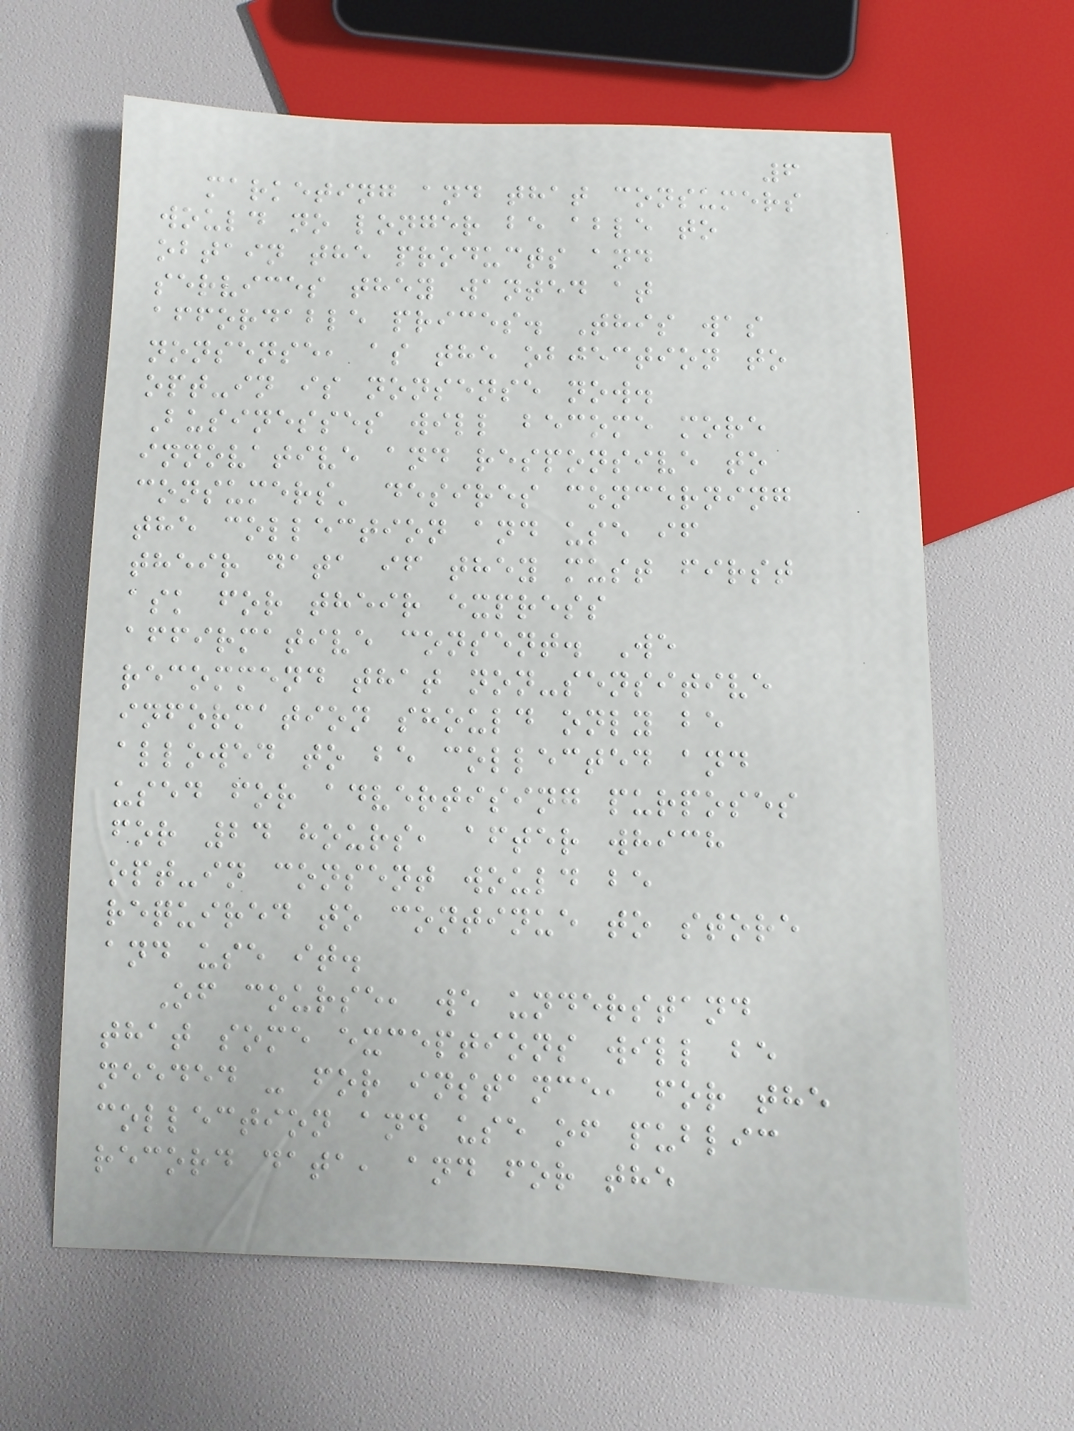6
marketing and that consumers
would no longer be able to
obtain the products and
services they wanted at
affordable prices. This was
nonsense, as the objection to
opt-in is nonsense now.
Businesses will become more
innovative and responsive to
consumers' desires concerning
the collection and use if
their data if they must first
ask for their express
affirmative consent. We
recommend that non-sensitive
information should only be
allowed to be collected and
used for advertising purposes
for 24 hours, after which
opt-in consent would be
required to continue to store
and use it.
Of course, we understand
that some exceptions will be
needed - for instance, for the
collection and use of public
record data, and for the
